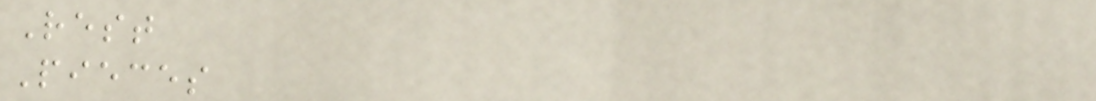Rest
Pieces
